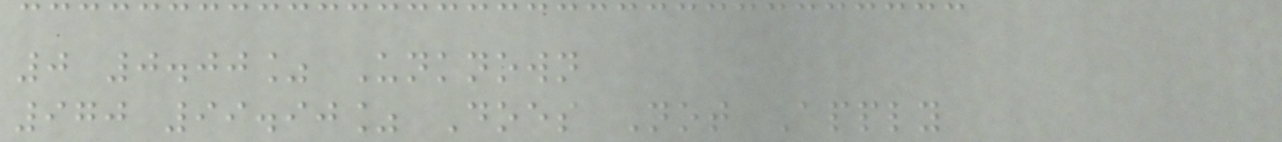0 0.00% Unknown
970 99.90% Does Not Apply
